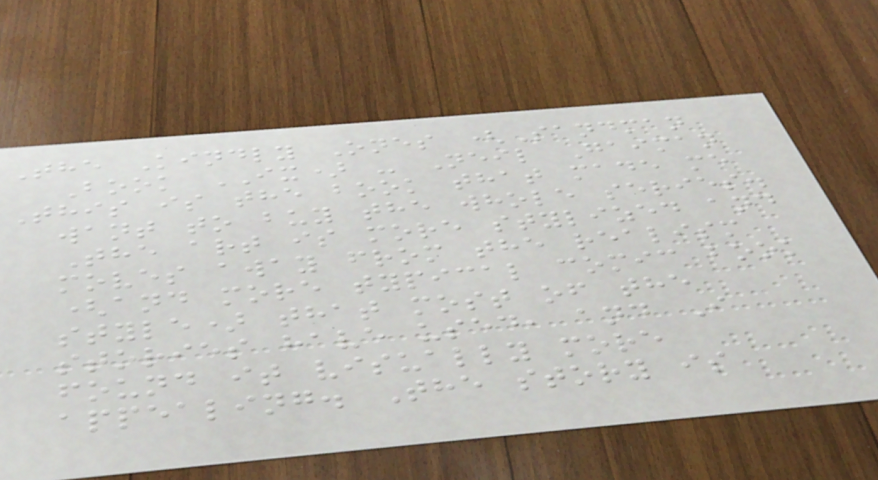The Kindly Ones (Sandman
Book IX) - Neil Gaiman
This is the book that made me
want to buy the whole series.
The art is more stylized and
moves away from the realism
(and more typical comic book
style) that most of the
stories have used, and I
found it visually more
appealing. The story is
